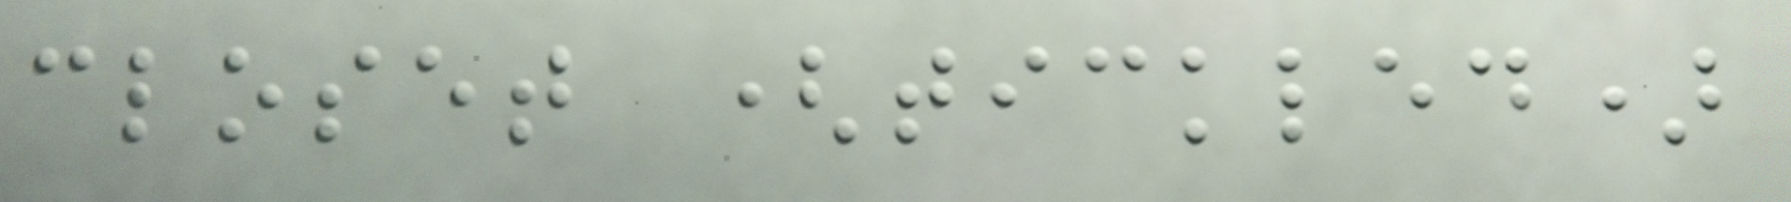closet (tickled)
